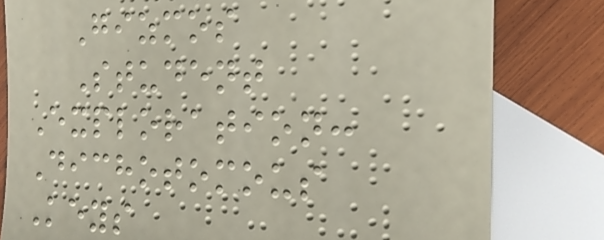Gizmos
Student
Exploration:
Dichotomous
Keys
